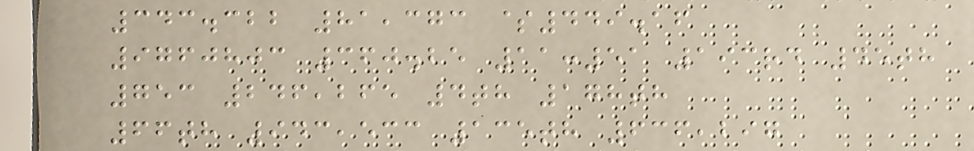343.322 81,373 $449.16
9760803 360.25 11:51 193rd 45th
753 246,265 4th 178th
66th 943,533 135th 636,297
